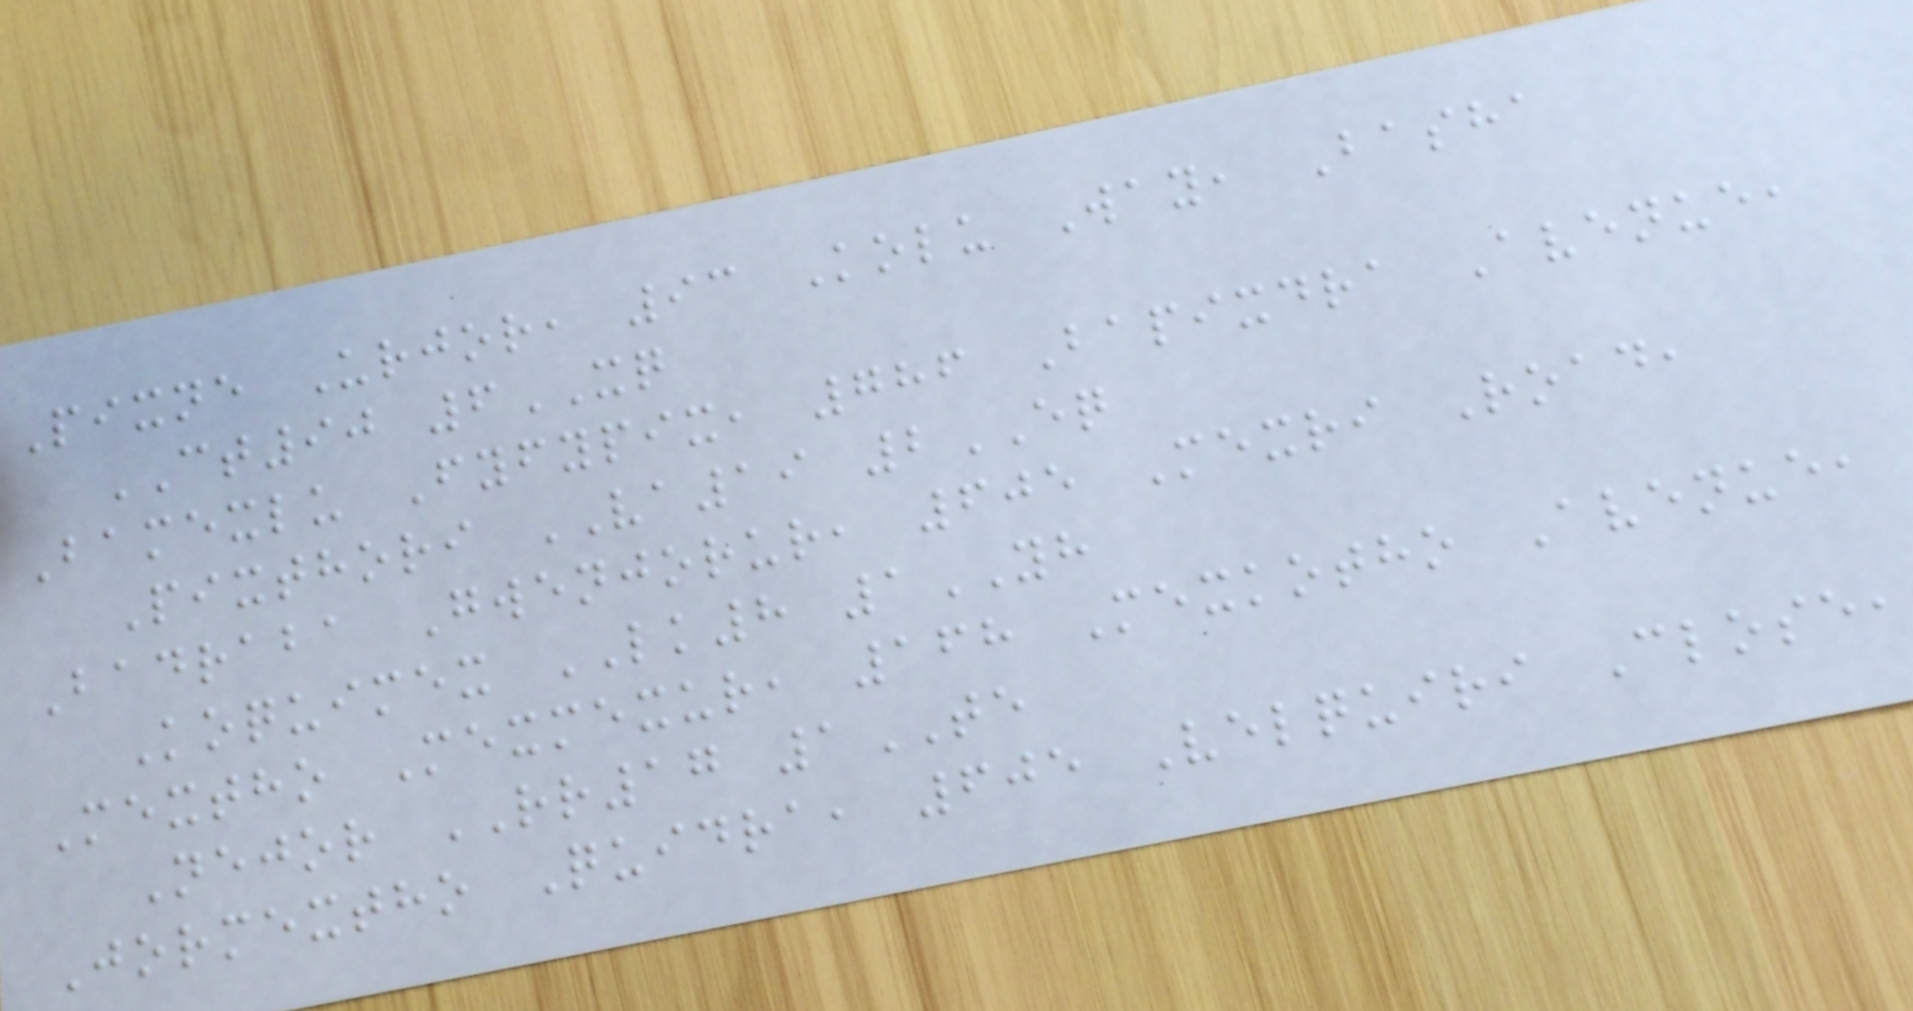Pixne Urjor, 93 Kolu Way, Basha
CT90 6XQ
Bamexlu Fyfypix, 786 Bapixdra Avenue,
Pixthori VA19 2EQ
Badraba Gwenjorur, 605 Mexri Road,
Koquimex LK8 1YH
Mextho Mexmexur, 168 Mexkotho Avenue,
Nejor RR17 1TE
Jormextho Quidra, 605 Velquiri Close,
